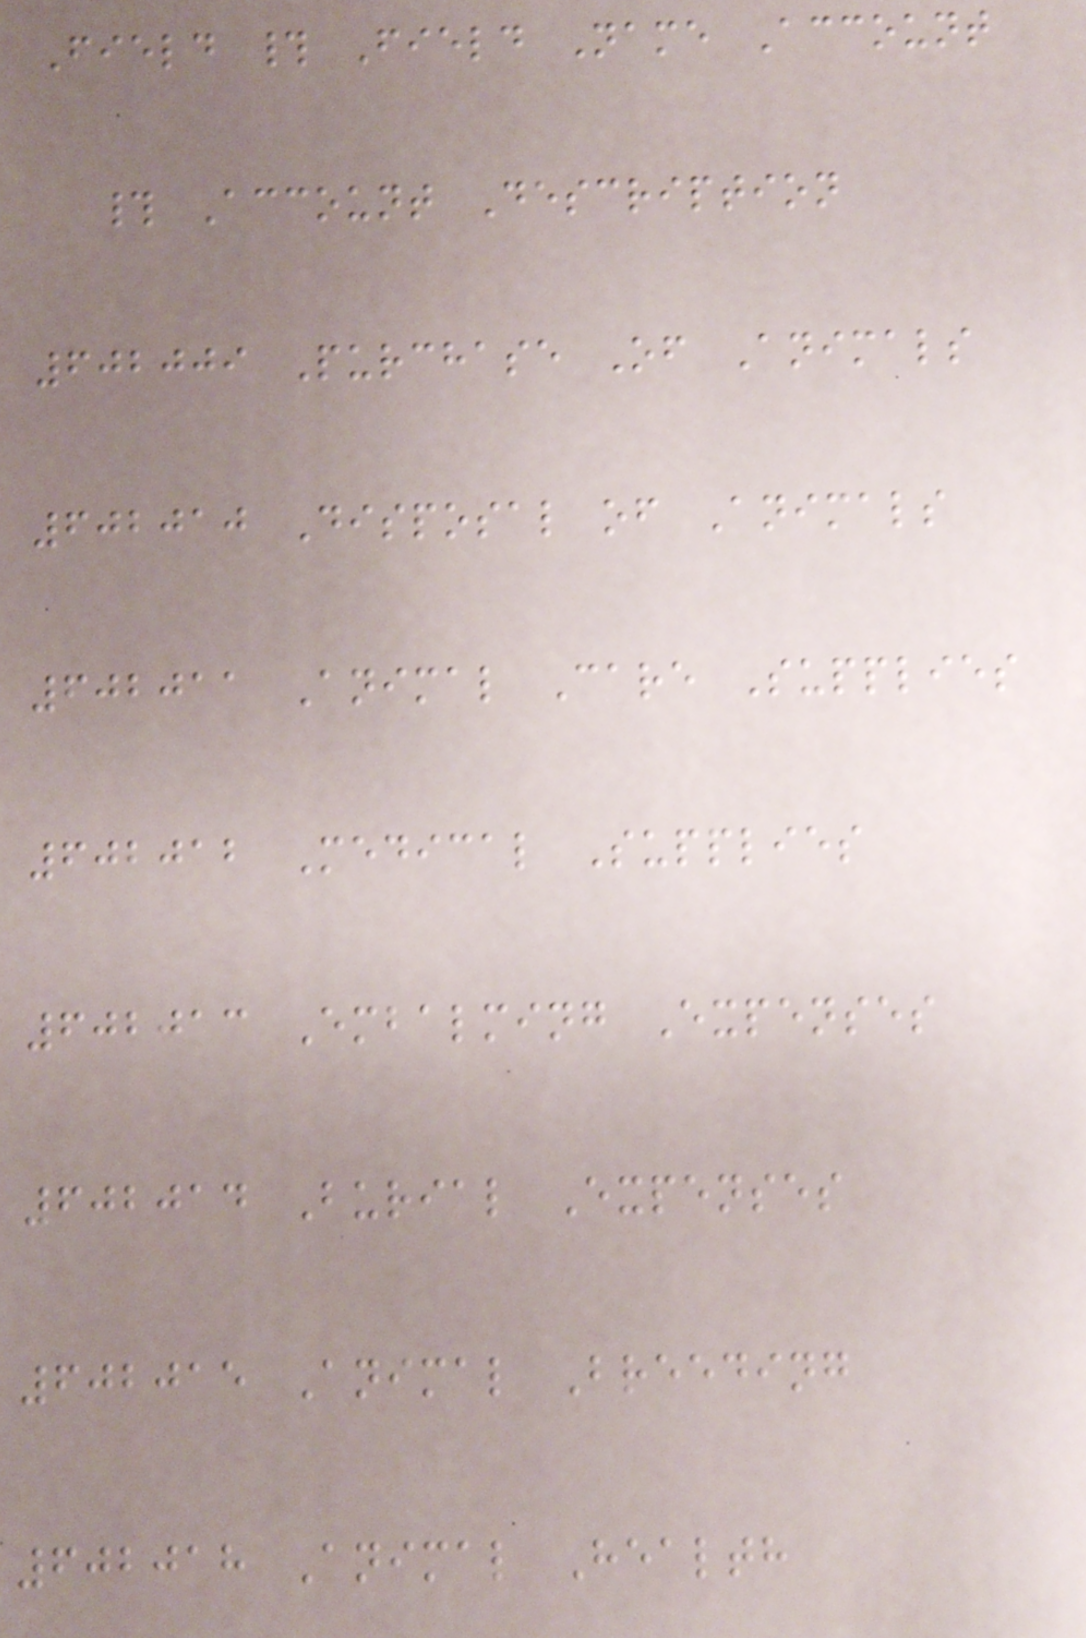Field # Field Name Account
# Account Description
602009 Purchase Of Animals
602010 Disposal of Animals
602011 Animal Care Supplies
602012 Medical Supplies
602013 Embalming Expenses
602014 Burial Expenses
602015 Animal Breeding
602018 Animal Health
